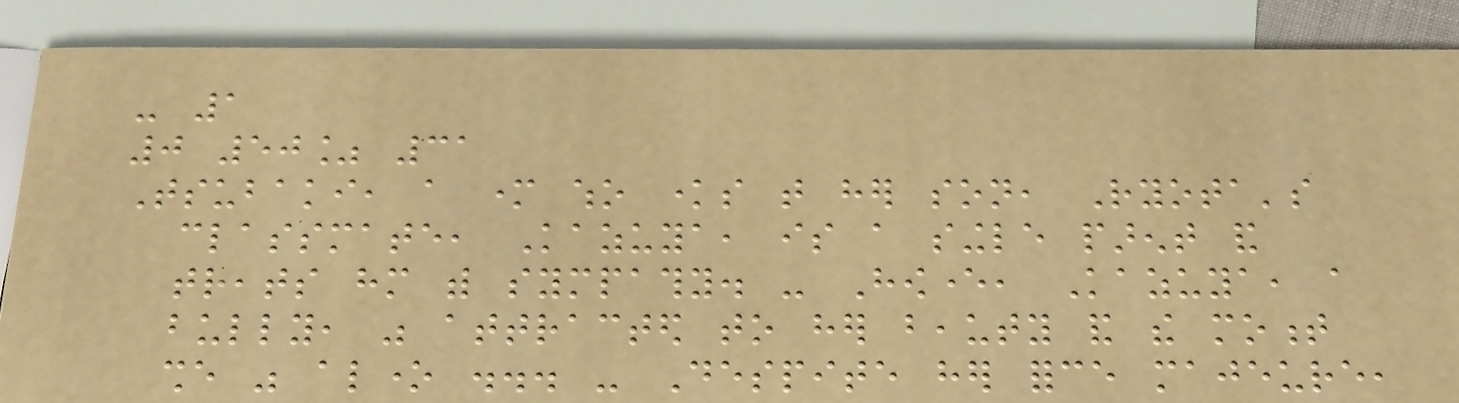- 1
0 50% 31
Tsubaki, a mother who knows that her son, Ryota's
classmate, Kazuya, is a single parent and
treats him with sympathy. - However, Kazuya, a
bully, was attracted to her beauty and the moment
she was alone ... - Despite her force majeure,
